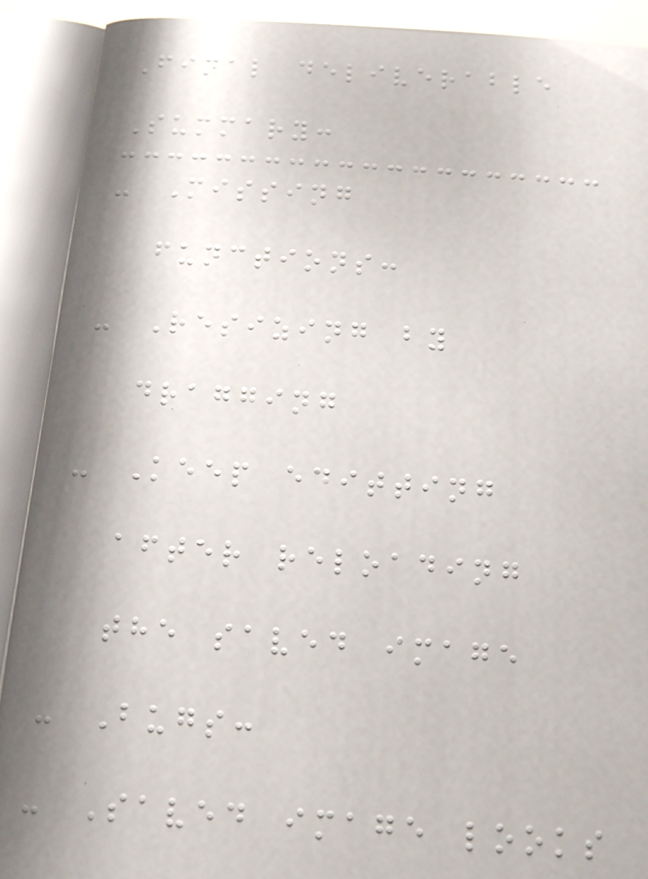Final deliverable
Summary:
- Missing
functions:
- Resizing by
dragging
- Keep editting
after reloading
the saved image
- Bugs:
- Saved image looks
